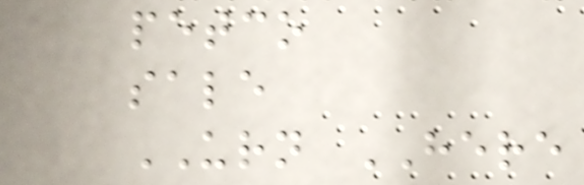petco
sale
URN HERE
